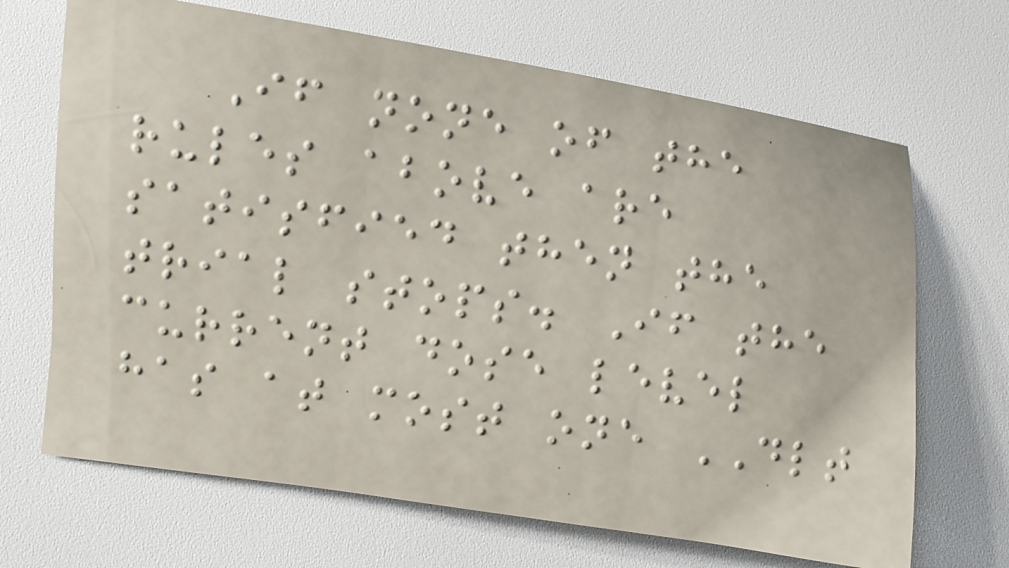If none of the
rules above are
satisfied then the
trial stops. If the
current dose level
has at most one DLT
